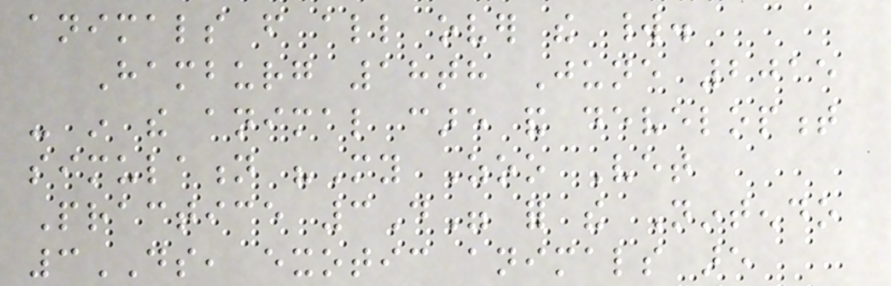animals from all over the world.
Hamburg 18th June 2015
- in the animal care and development
simulation "My Zoo Vet
Practice 3D" for the Nintendo
3DS, exotic animals are
